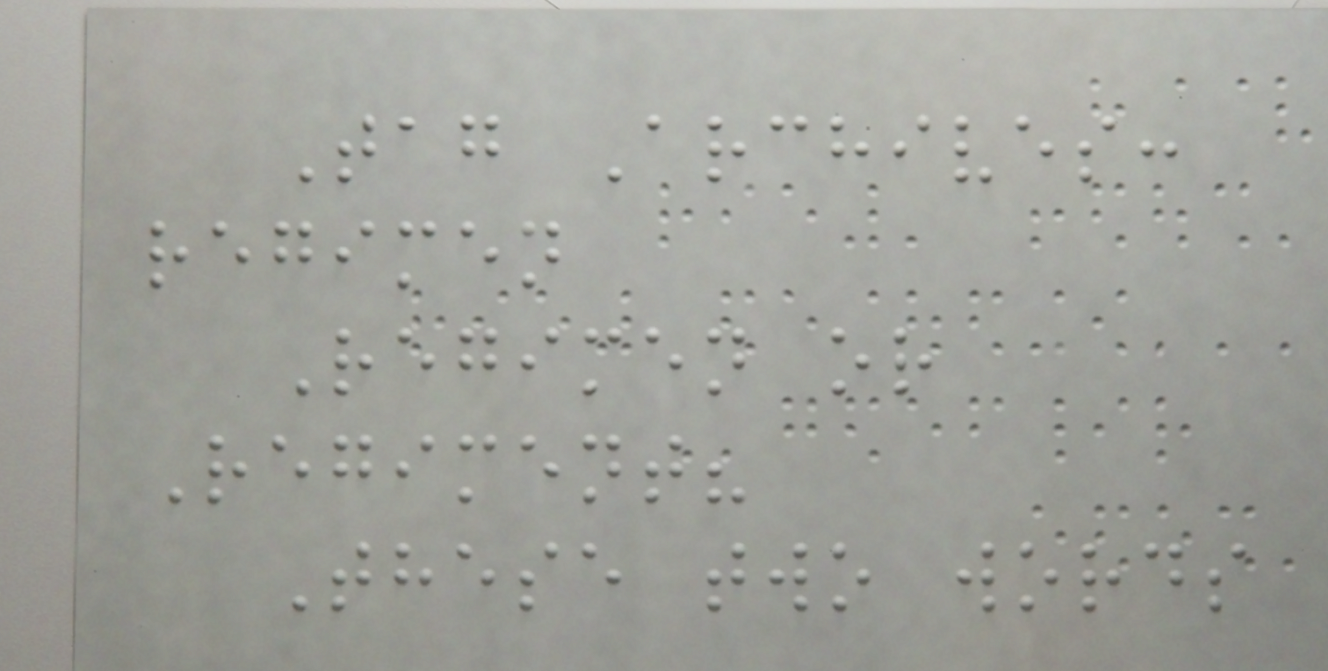Tag Archives:
regimen
Regimen or
Regiment?
These two words
